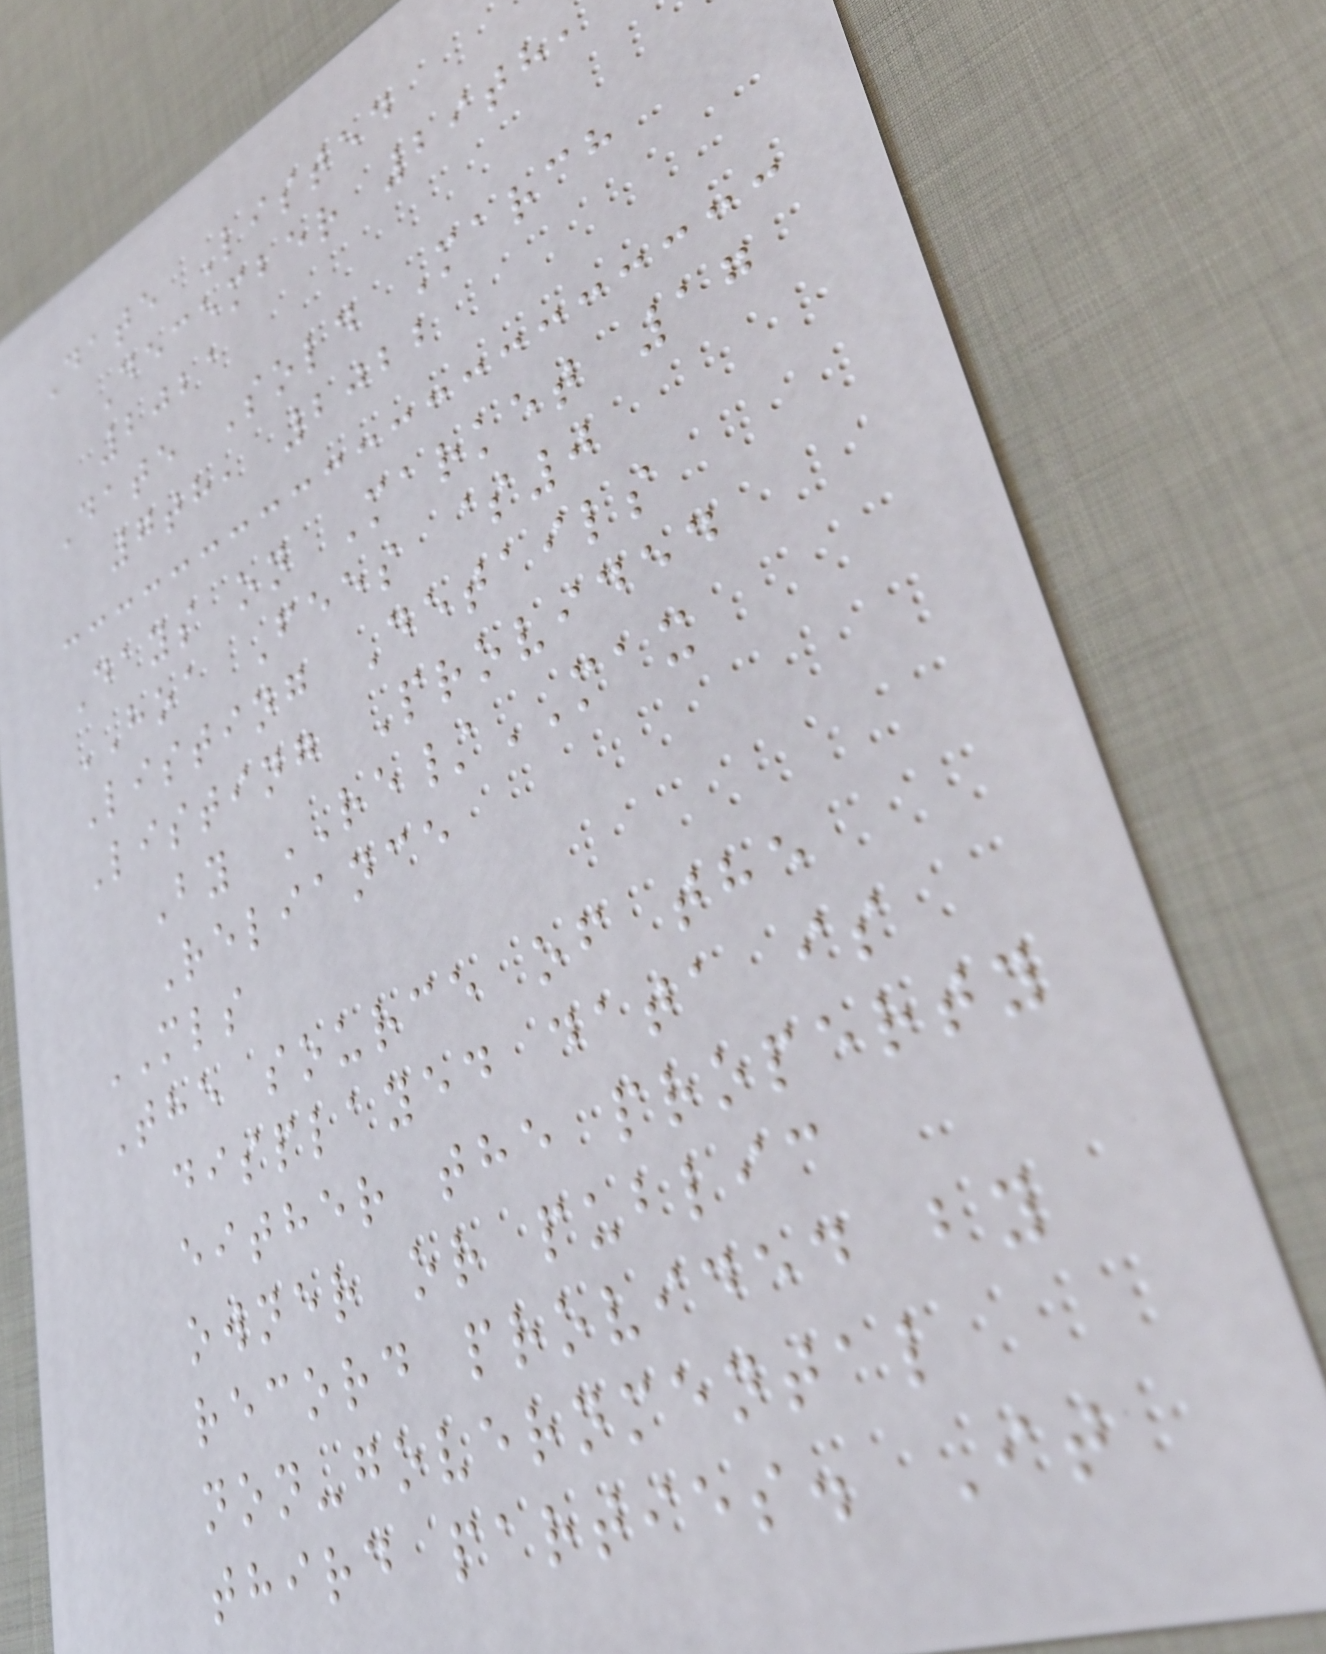Date Listed
December 29th,
2021
Date Sold March
7th, 2022
Days on Market 17
HOA Fees $0
Listing Details
Listing Provided
By RE/MAX
Reliance
MLS
The source of the
displayed data is
either the property
owner or public
record provided by
non-governmental
third parties. It
